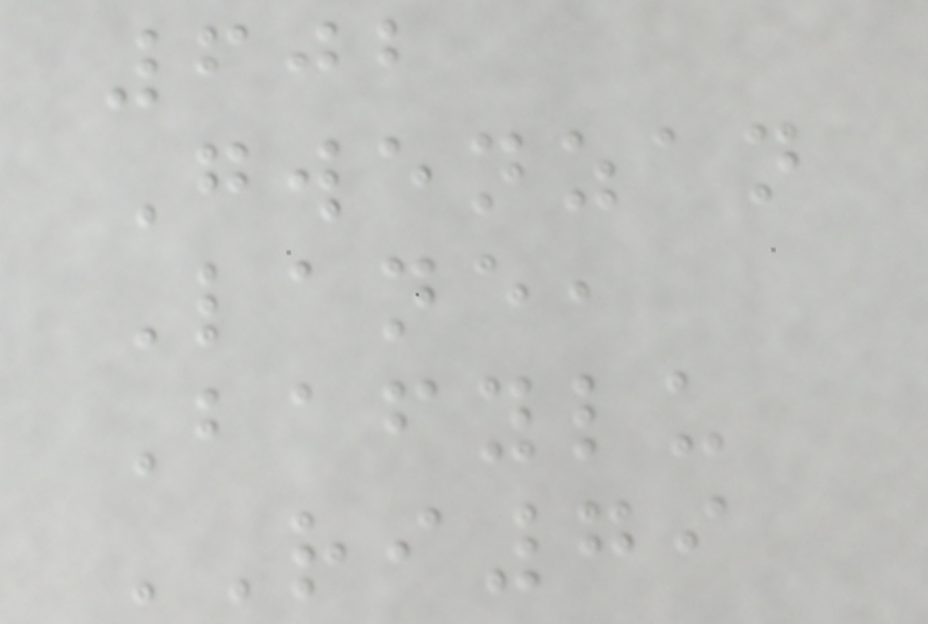602
Gwenzan
Lane,
Bafylu
RI79
